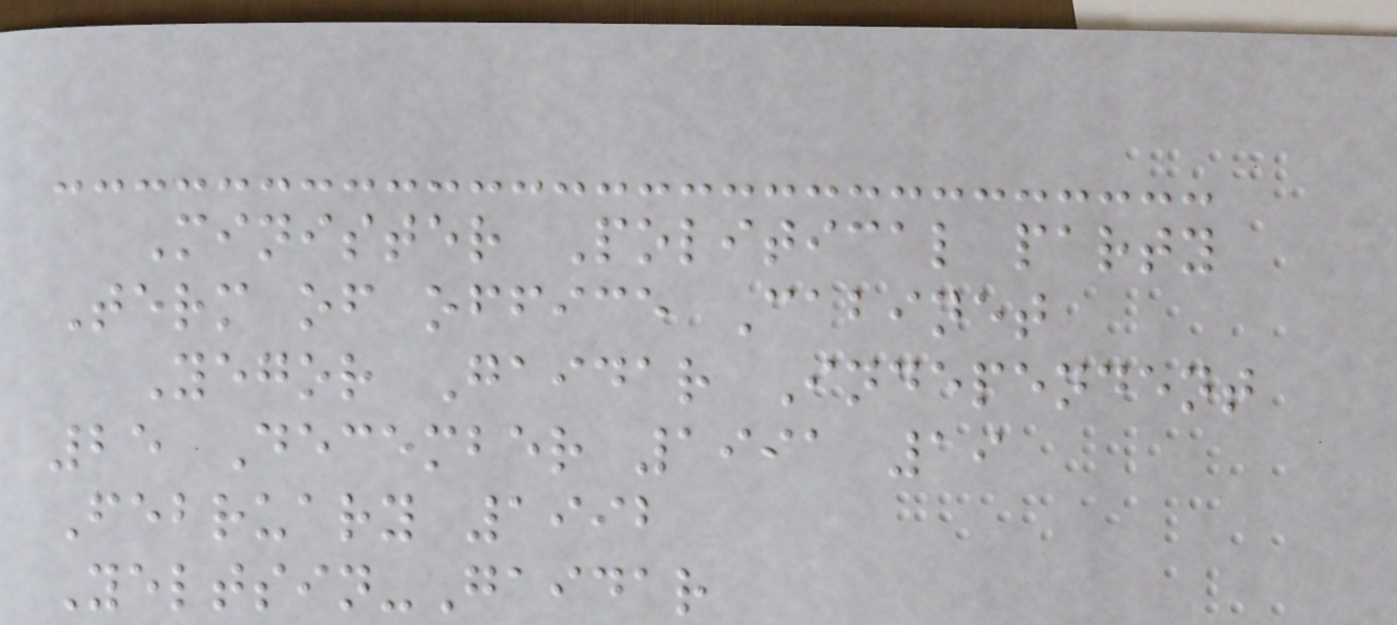Minister Political party
Term of office Cabinet
Yegor Gaidar Independent
25 December 1991 19
February 1992
Yeltsin-Gaidar
